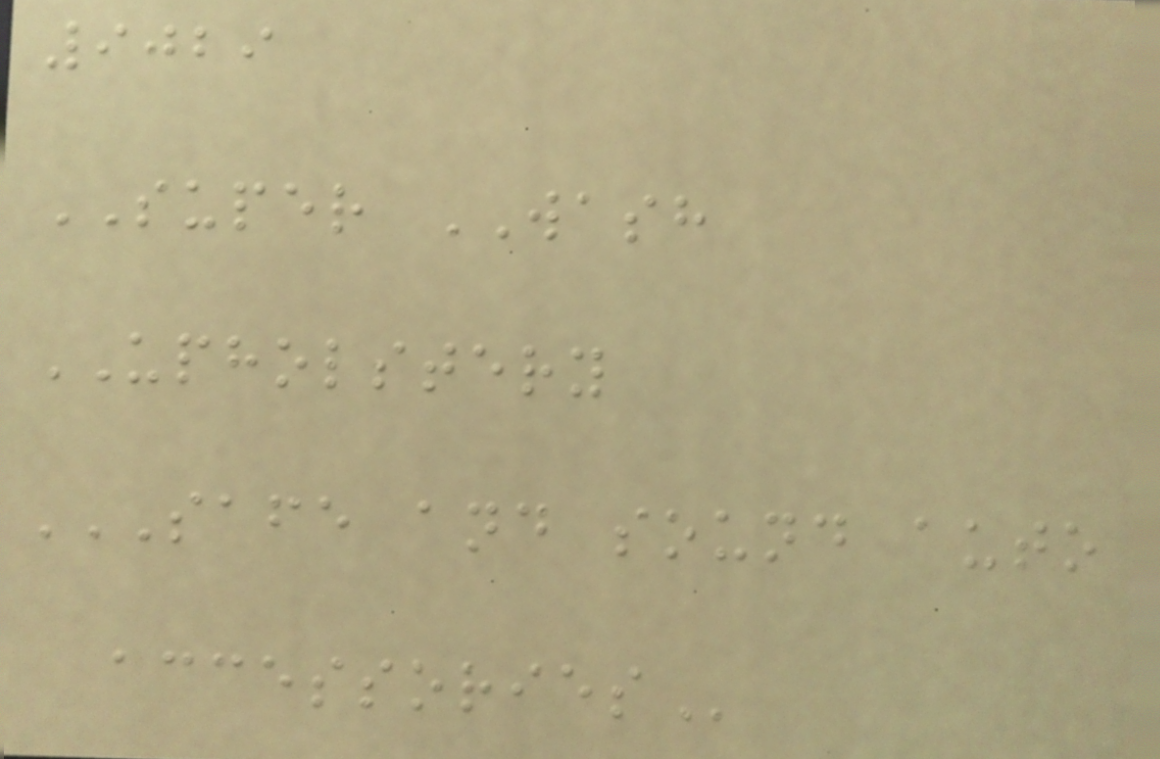9029
SUPER WASH
UPHOLSTERY
SAFE AND SOUND AUTO
ACCESSORIES
